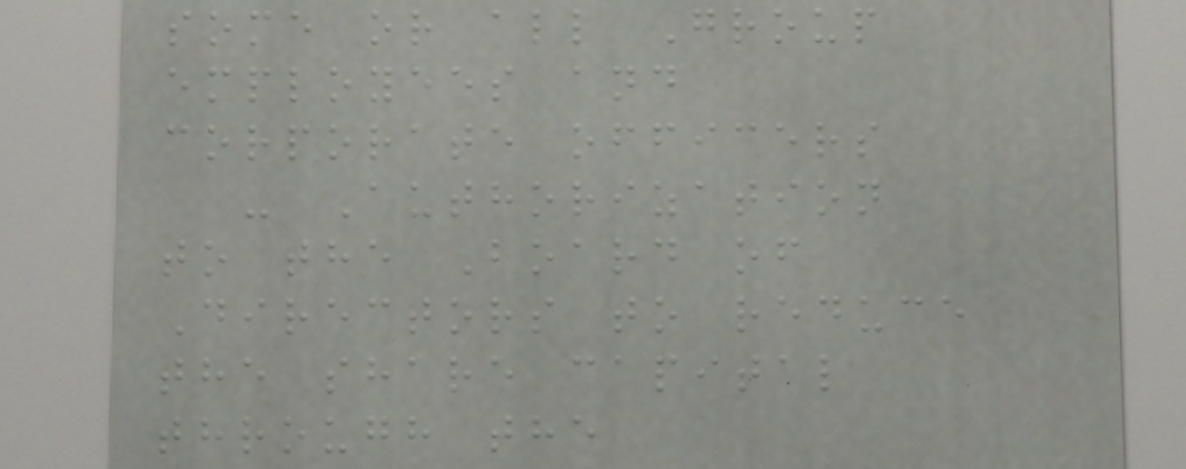some or all Group
employees and
corporate officers
- Authorization
to the Board of
Directors to reduce
the share capital
through the
